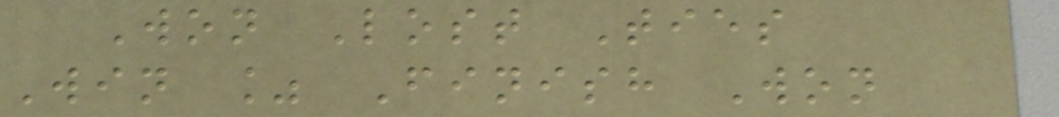Won Lost Ties
Win % Finish Won
